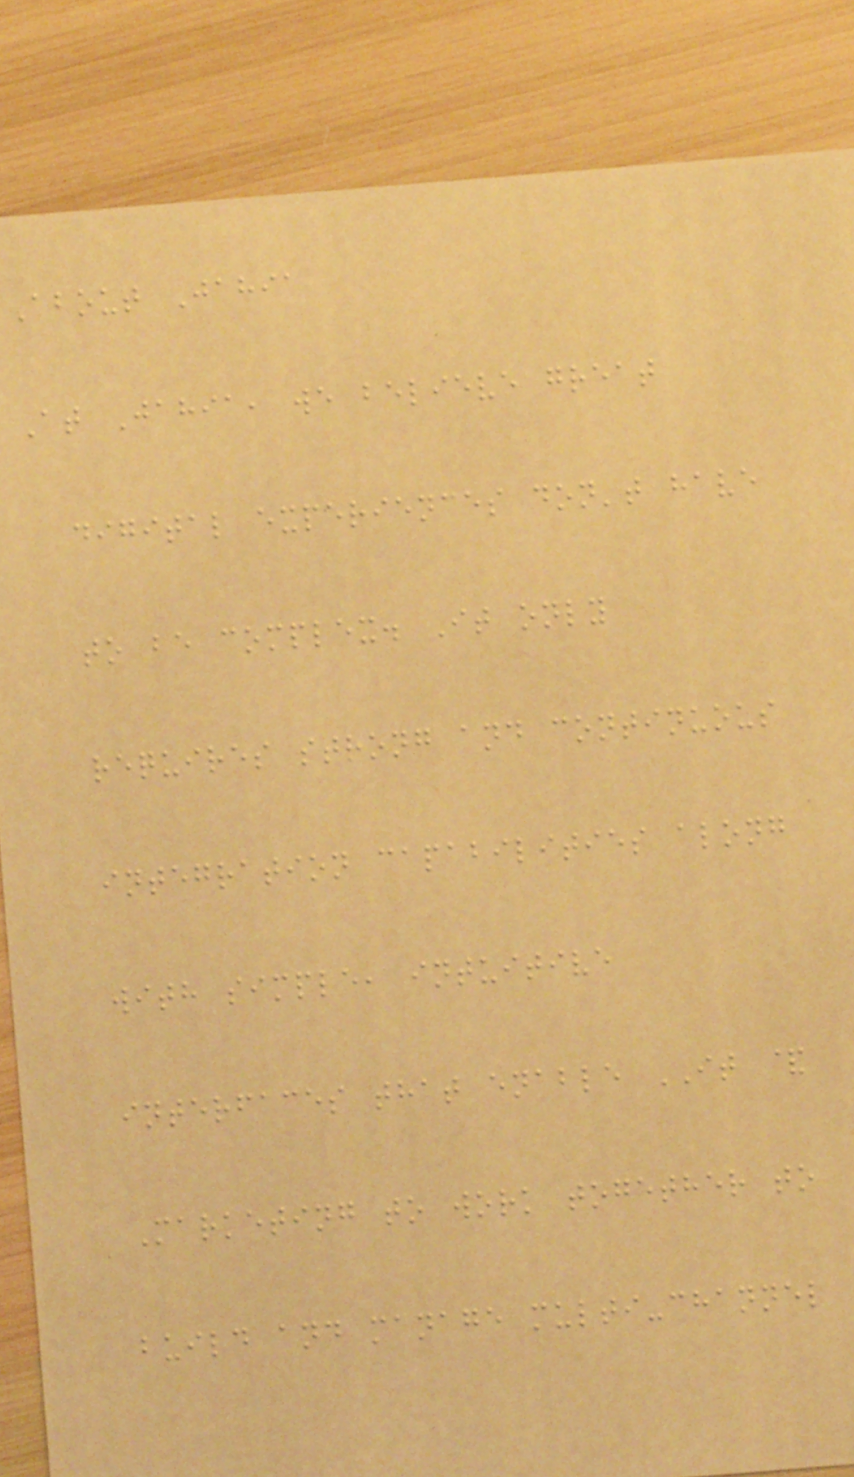About Jahia
At Jahia, we believe great
digital experiences don't have
to be complex. It only
requires strong and continuous
integration capabilities along
with simple, intuitive
interfaces that enable IT &
Marketing to work together to
build and manage multi-channel
